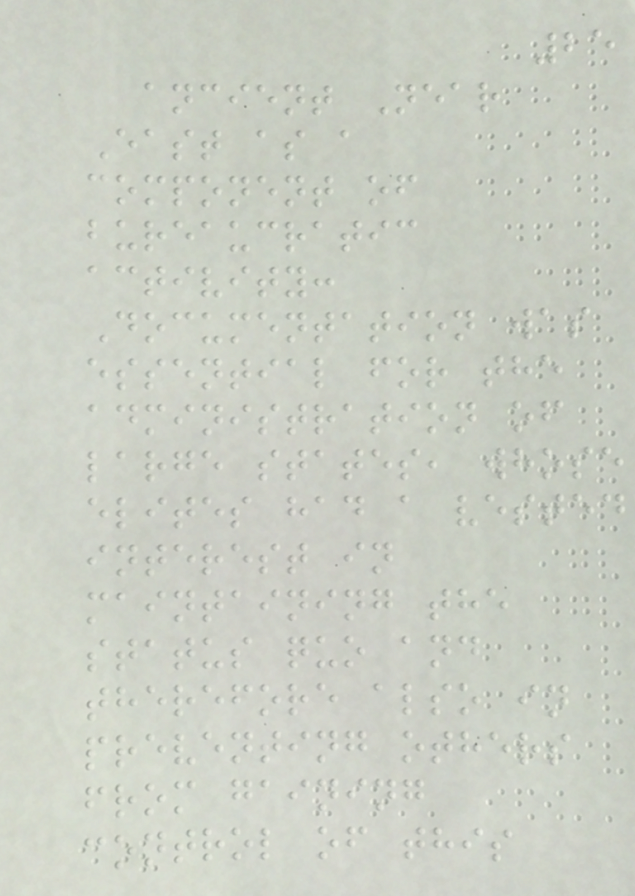25
ancient Near
East as a
component of
bureaucratic
activity:
Documentation was
essential for the
administration of
large states, whose
elites had a vested
interest in
maintaining the
status quo and
therefore also in
preventing others
from gaining
control of this
